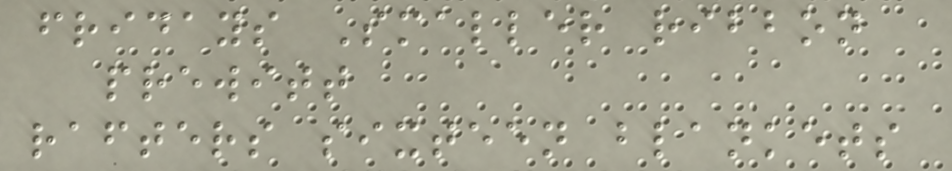fridays Smaller ribbon
prewitt
rafters sixteen blankets
